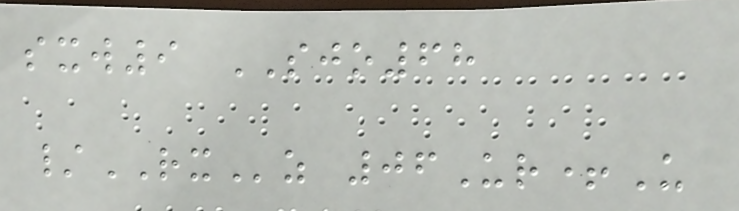sxw9 SJO68
/RXz 06Ur+U
